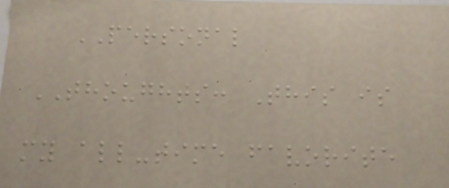PERSONAL
THOUGHTS: This is
my all-time favorite
